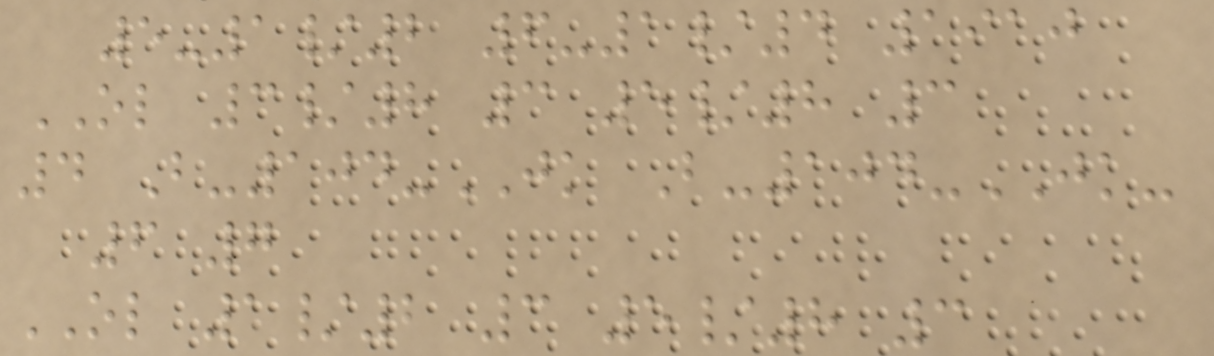5-1/2 6-1/4 1910
OL 3/8 3 5/8 3
4 B-104-JK B-104-JK-
6 7
OL 1/2 3 5/8 3
